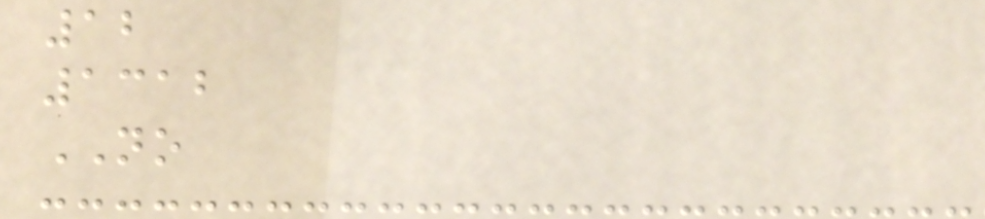12
1312
NO
